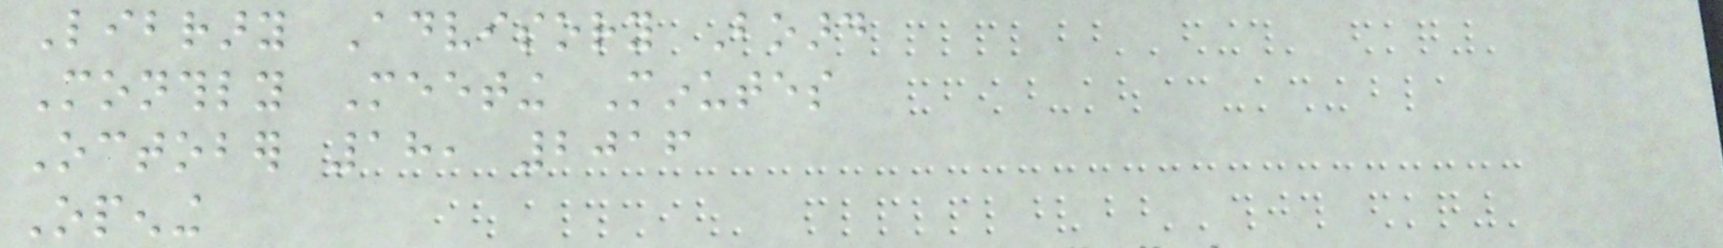Library Advisory Board
Monthly Meeting Minutes
October 18, 2016
Opening
